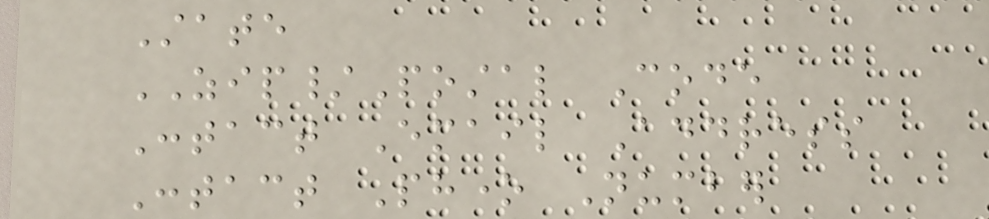State
ZIP/Postal Code
Contact Email Address
Contact Phone Number
